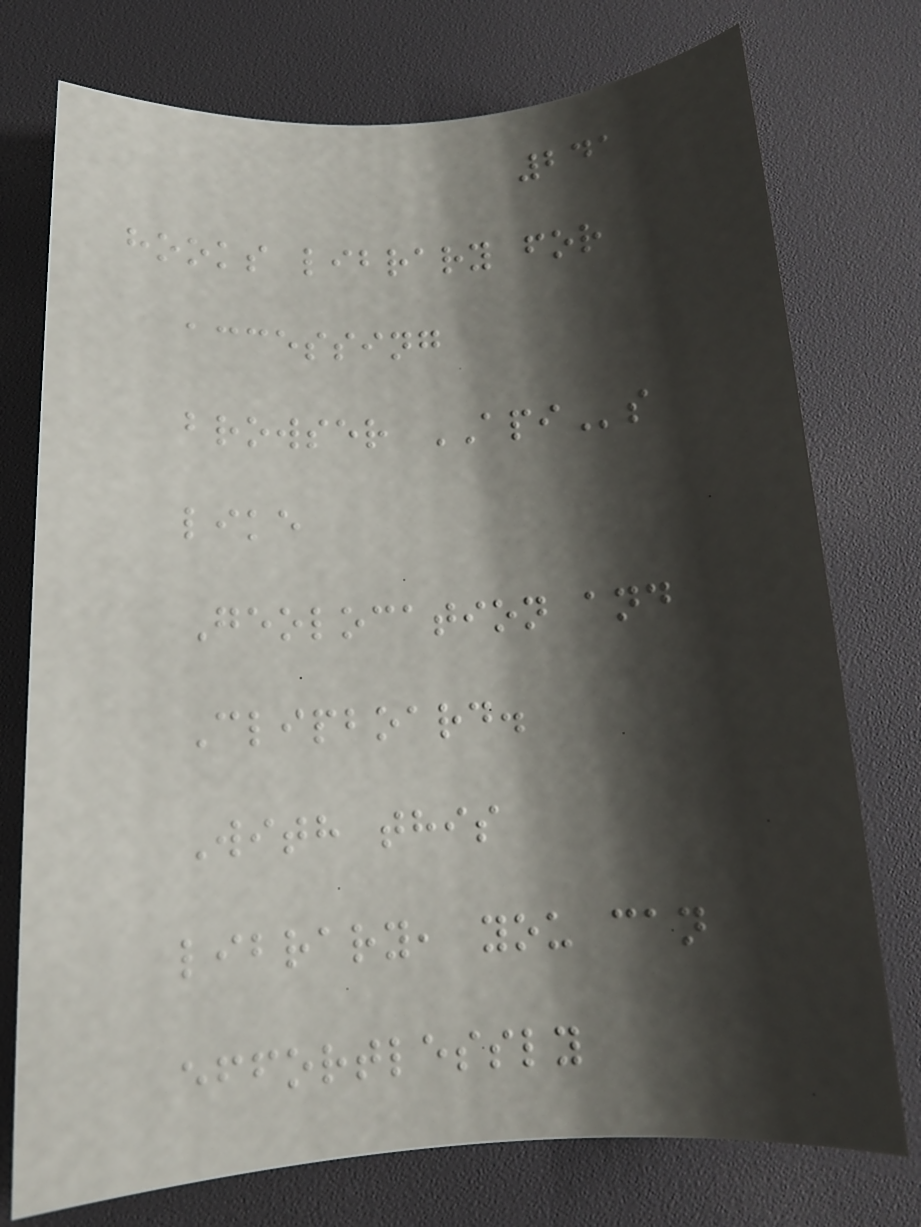241
hooks library for
accessing
browser APIs
like
Geolocation and
Clipboard.
With this
library, you can
effortlessly
